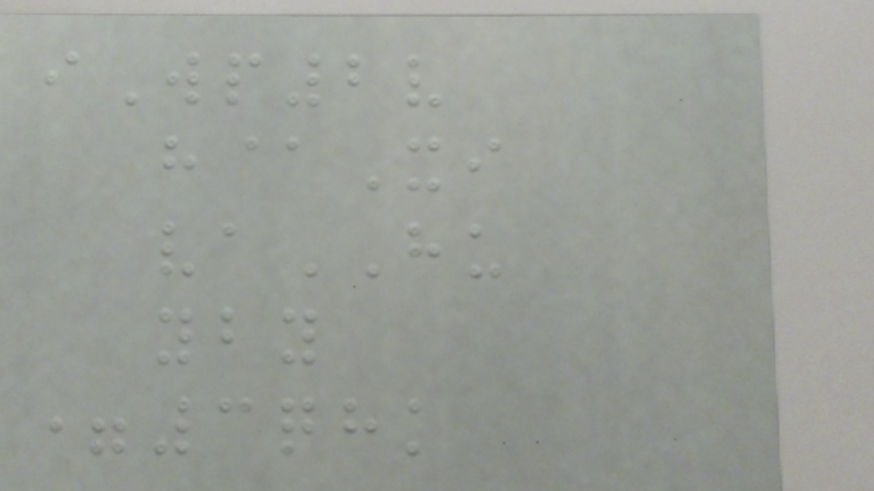iWp2v
h@Xi
vaHU
yby
=3qhk
